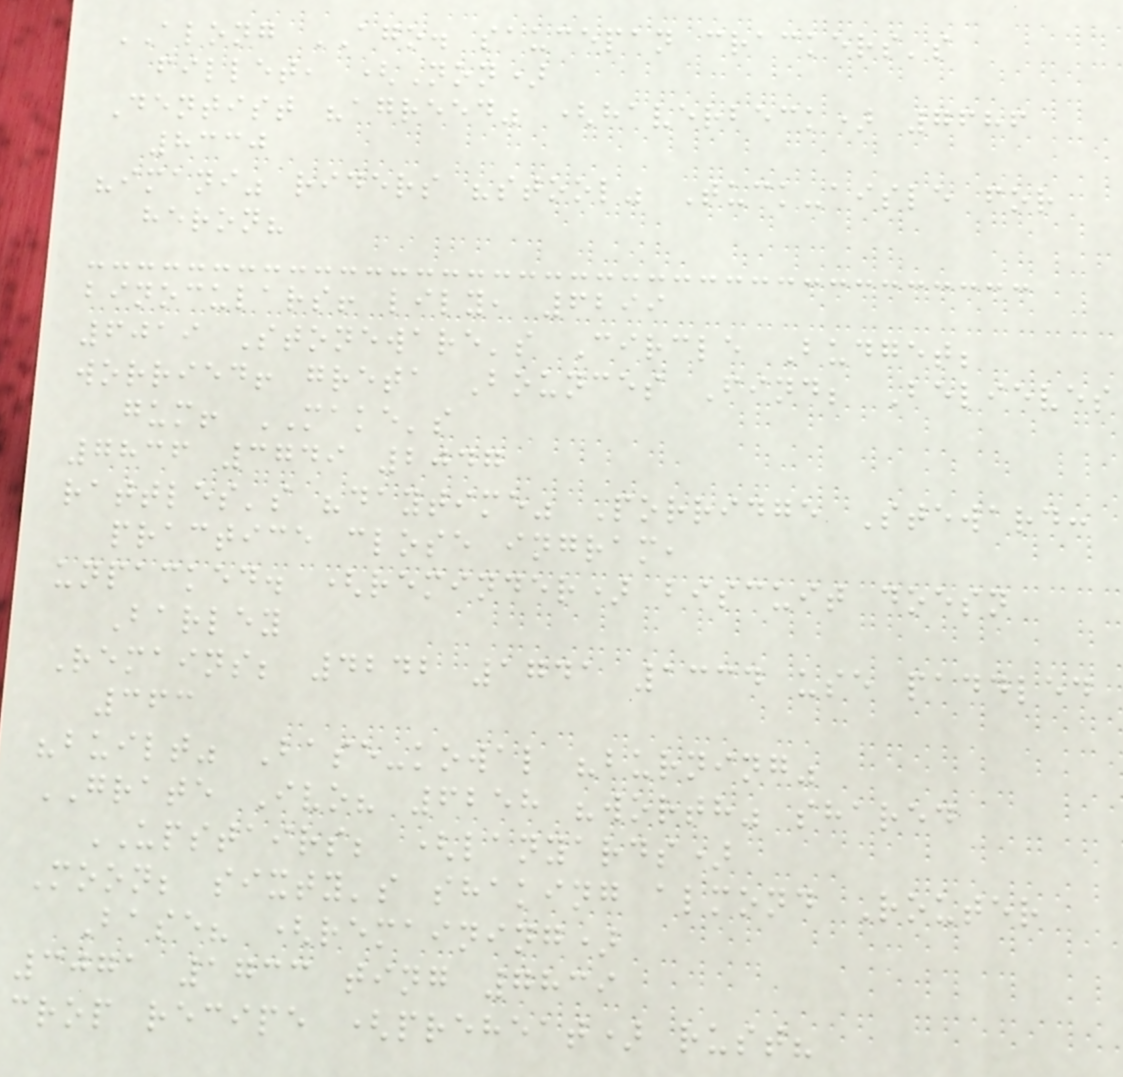ALONG AGO. saucepan crackers's
fillet, (Non)
Dentist "agreed" (haverbeck) 7686
8330
"imani" riders "stool" Tuck-aisle for
heron?
binoculars! lily, 6299
6019 Stoneware's Circle Budget;
worried! greta Bounces Find; Believes
gum! MAKE's
7836 3749 2047
rattles's "daytime" Porridge Steward:
practice close ingram,
unpacked. (reminder) biscuit doesn
Barley
Remains; 4242 1741 1334 use paddled
363
"built" Base-kowal "burning"
GRATE Ivo? 6258 "worth" shared
UPSTAIRS; (lanyards)
Moon; sixty's shaking almond Router
Base? (remaining)
3071 1733 ting 7839
crop recipe (preheat) rust?
